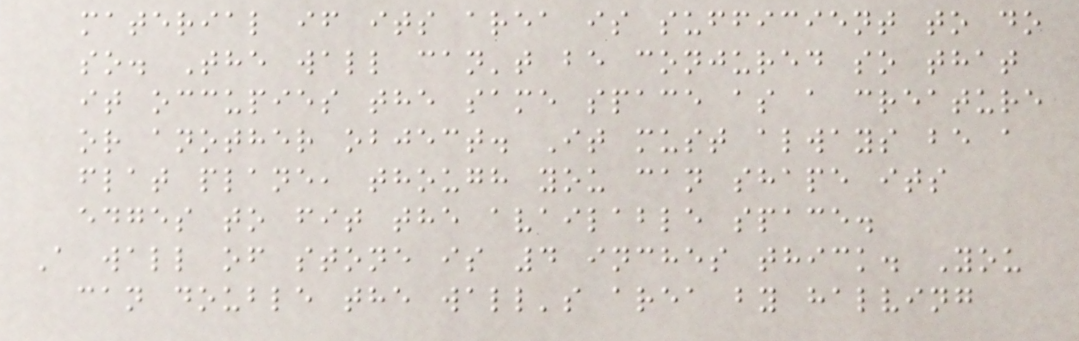material if its area is sufficient to do
so. The wall can't be conjured so that
it occupies the same space as a creature
or another object. It must always be a
flat plane, though you can shape its
edges to fit the available space.
A wall of stone is 4 inches thick. You
can double the wall's area by halving
